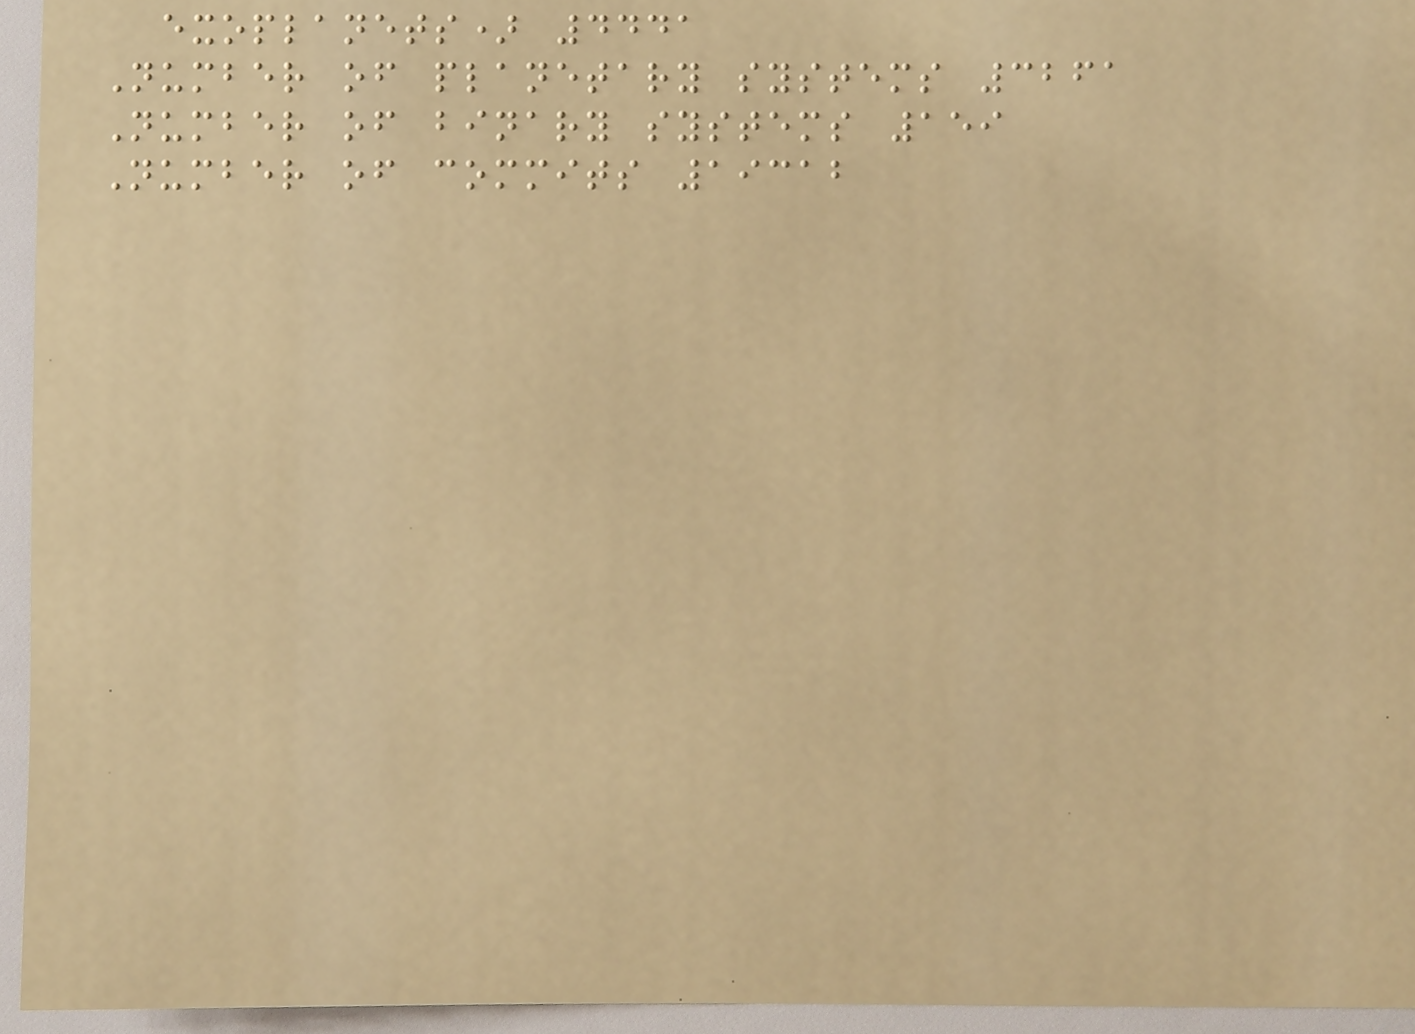exoplanets) 4441
Number of planetary systems 3261
Number of binary systems 159
Number of commits 19312
